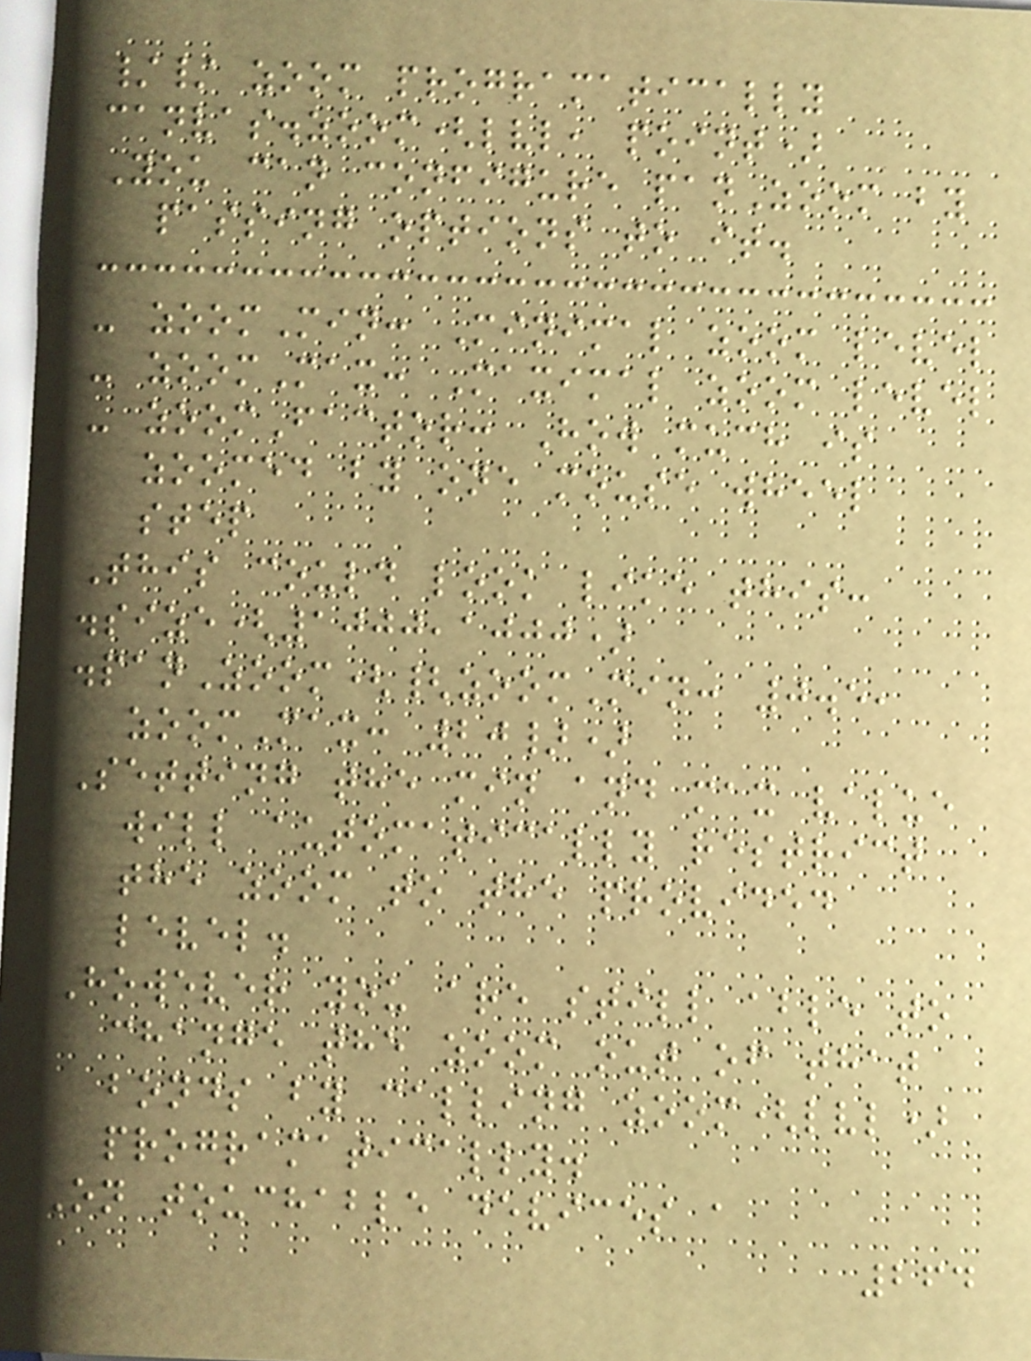// zoom programatically
canvas.zoom(lvl, point)
You can configure panZoom by
passing options to it.
- zoomMin: Minimal zoom level
- zoomMax: Maximal zoom level
- zoomFactor: How much is
zoomed by one mouse wheel
step
This could look like this:
.size(1000,1000)
.panZoom({zoomMin: 0.5,
zoomMax: 20})
Setting the min and max value
will automatically restrict
the zoom to the provided
level.
However you are still able to
change the zoom out of that
bonds by calling zoom(lvl)
programatically.
On touchable devices a
264
